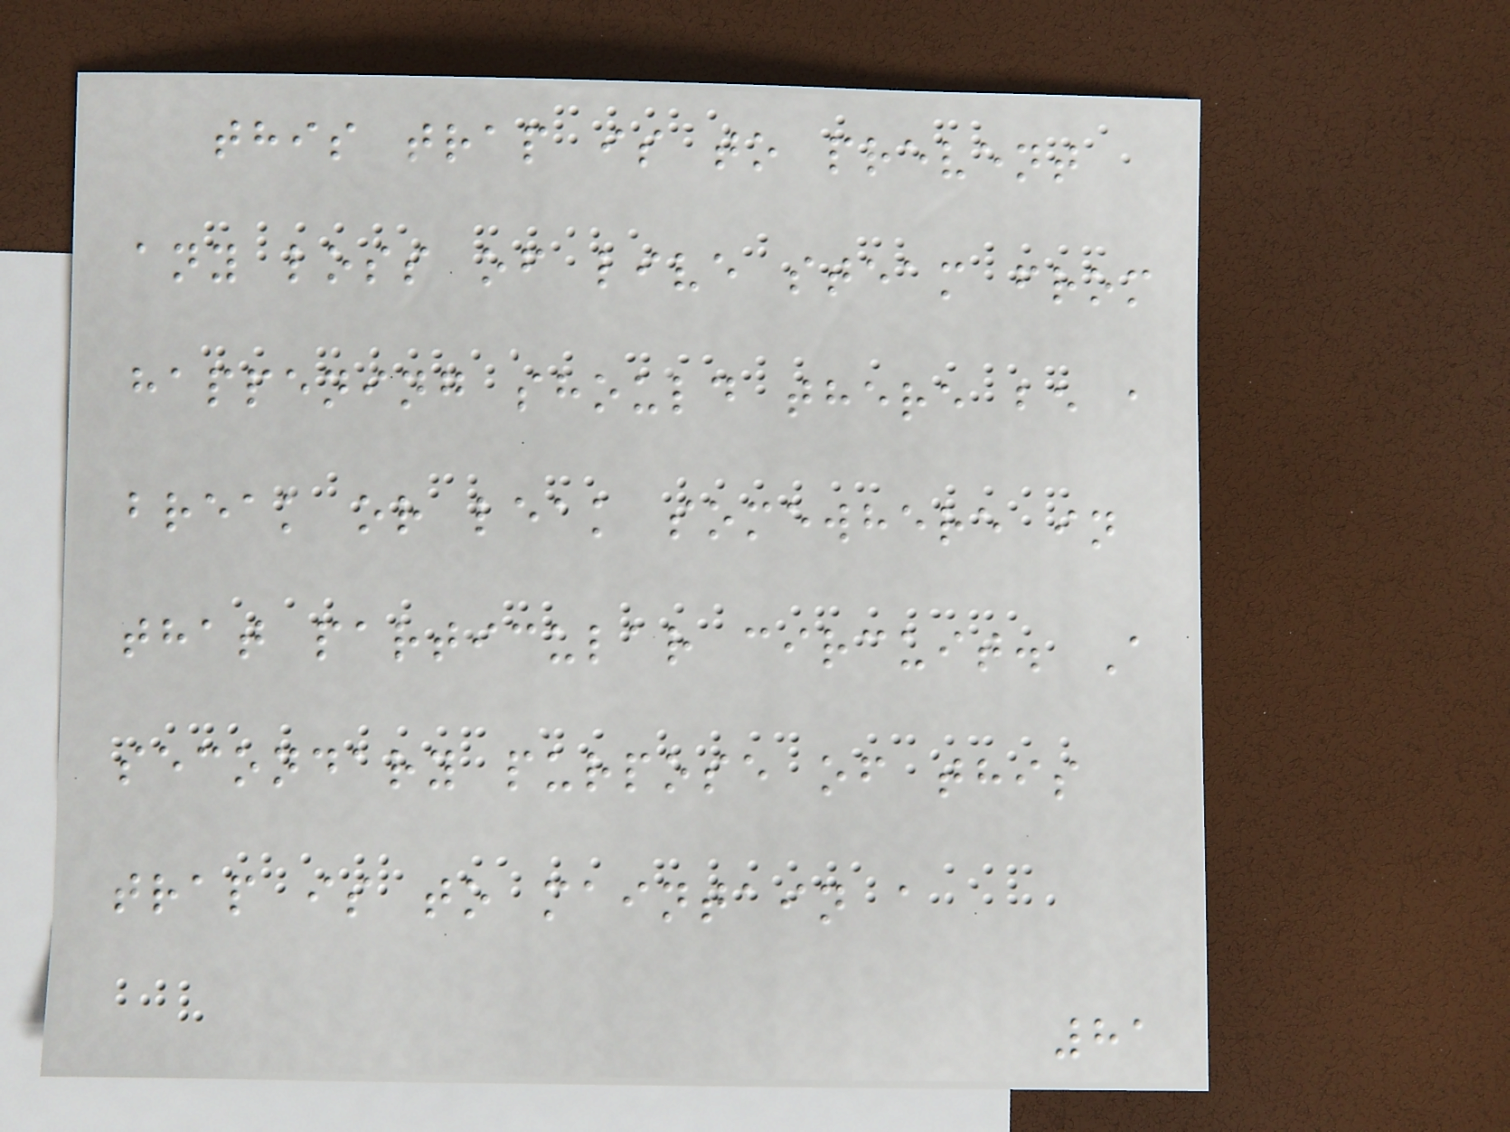this trap is to prevent
any loss of live steam from
happening should there be a
break or leak somewhere in
that particular circuit. A
secondary purpose of this
trap is to maintain a
81
